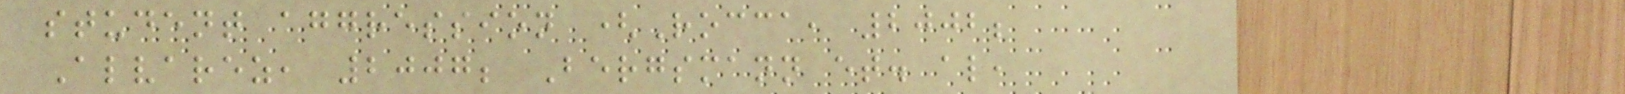student aggression (Rocca, 2002;
Alvarez, 2007; Bergsmann et. al,
